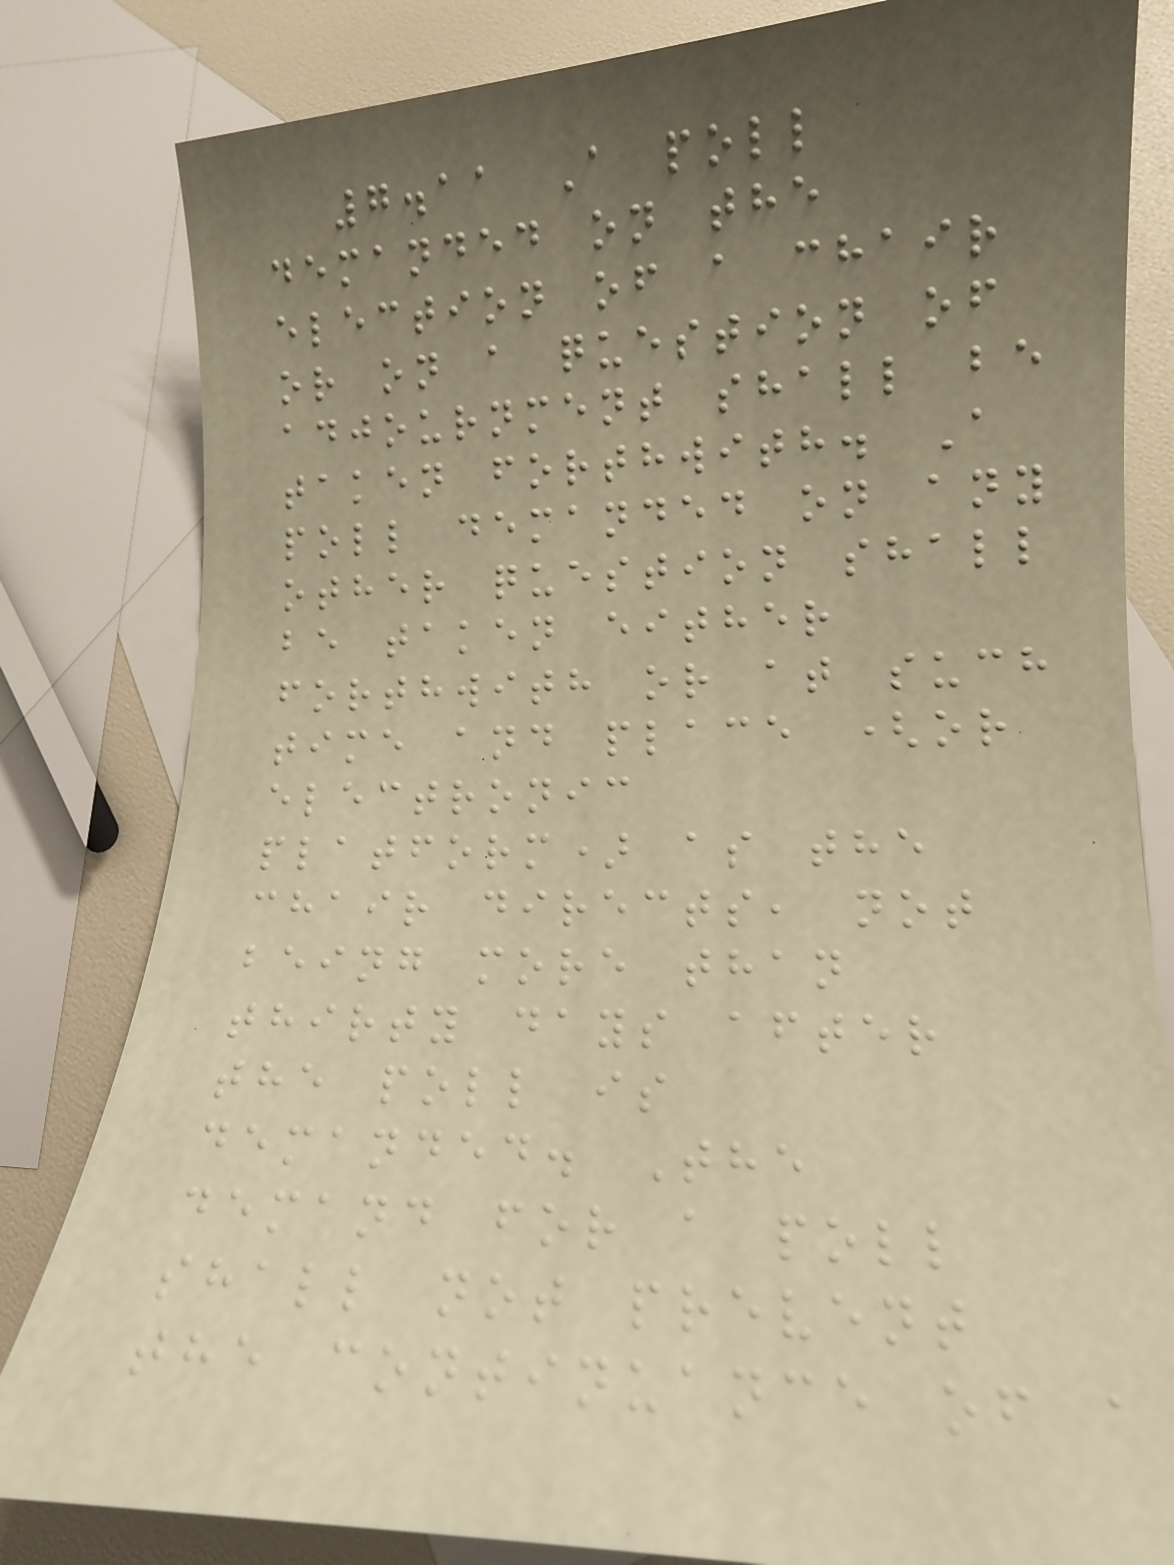7.11 A poll
demanded on the
election of a chair
or on a question of
adjournment shall be
taken forthwith. A
poll demanded on any
other question shall
be taken either
forthwith or at such
time and place (or
electronic
platform) as the
chair directs, not
being more than
thirty days after
the poll is
demanded. The
demand for a poll
shall not prevent
the continuance of a
